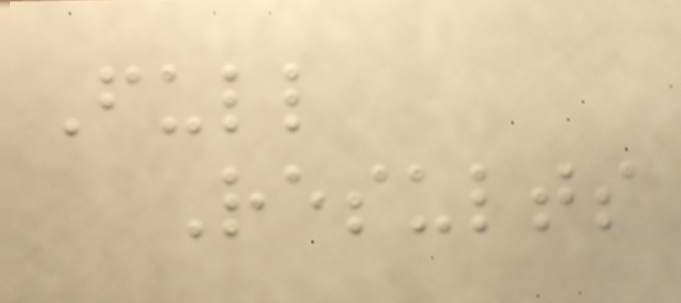Full
Results
